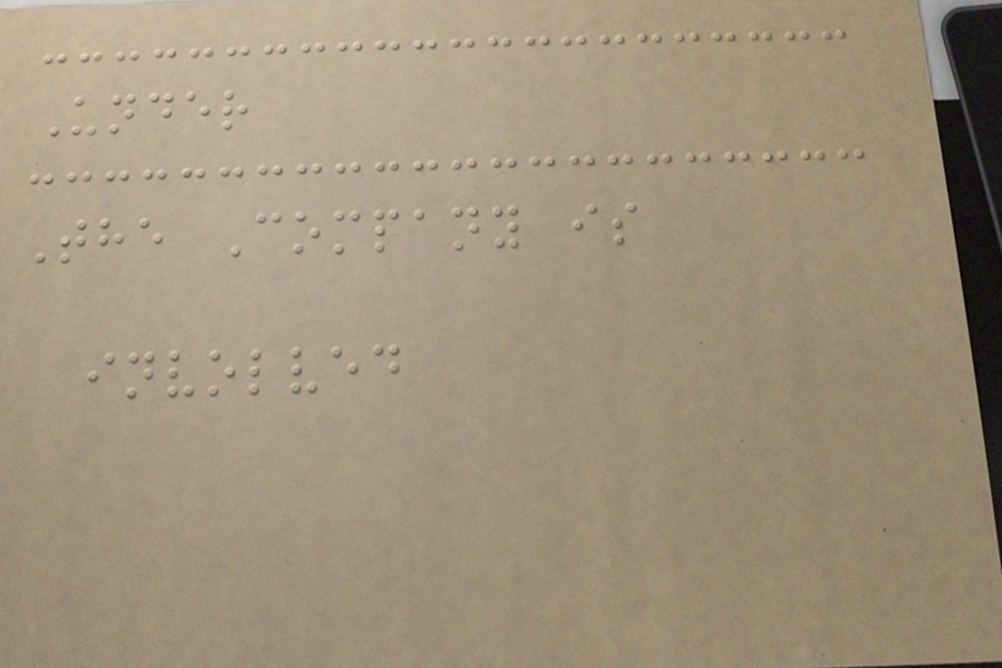Under
The Company is
involved
